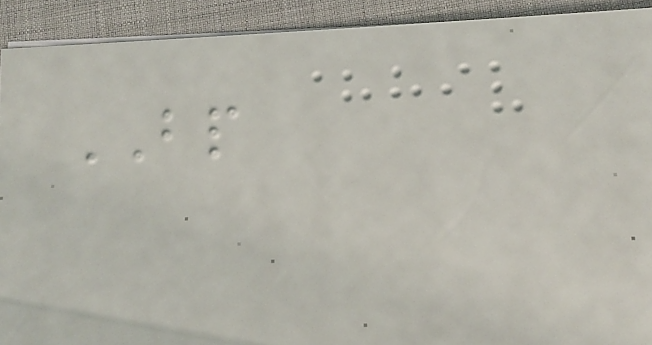BP
